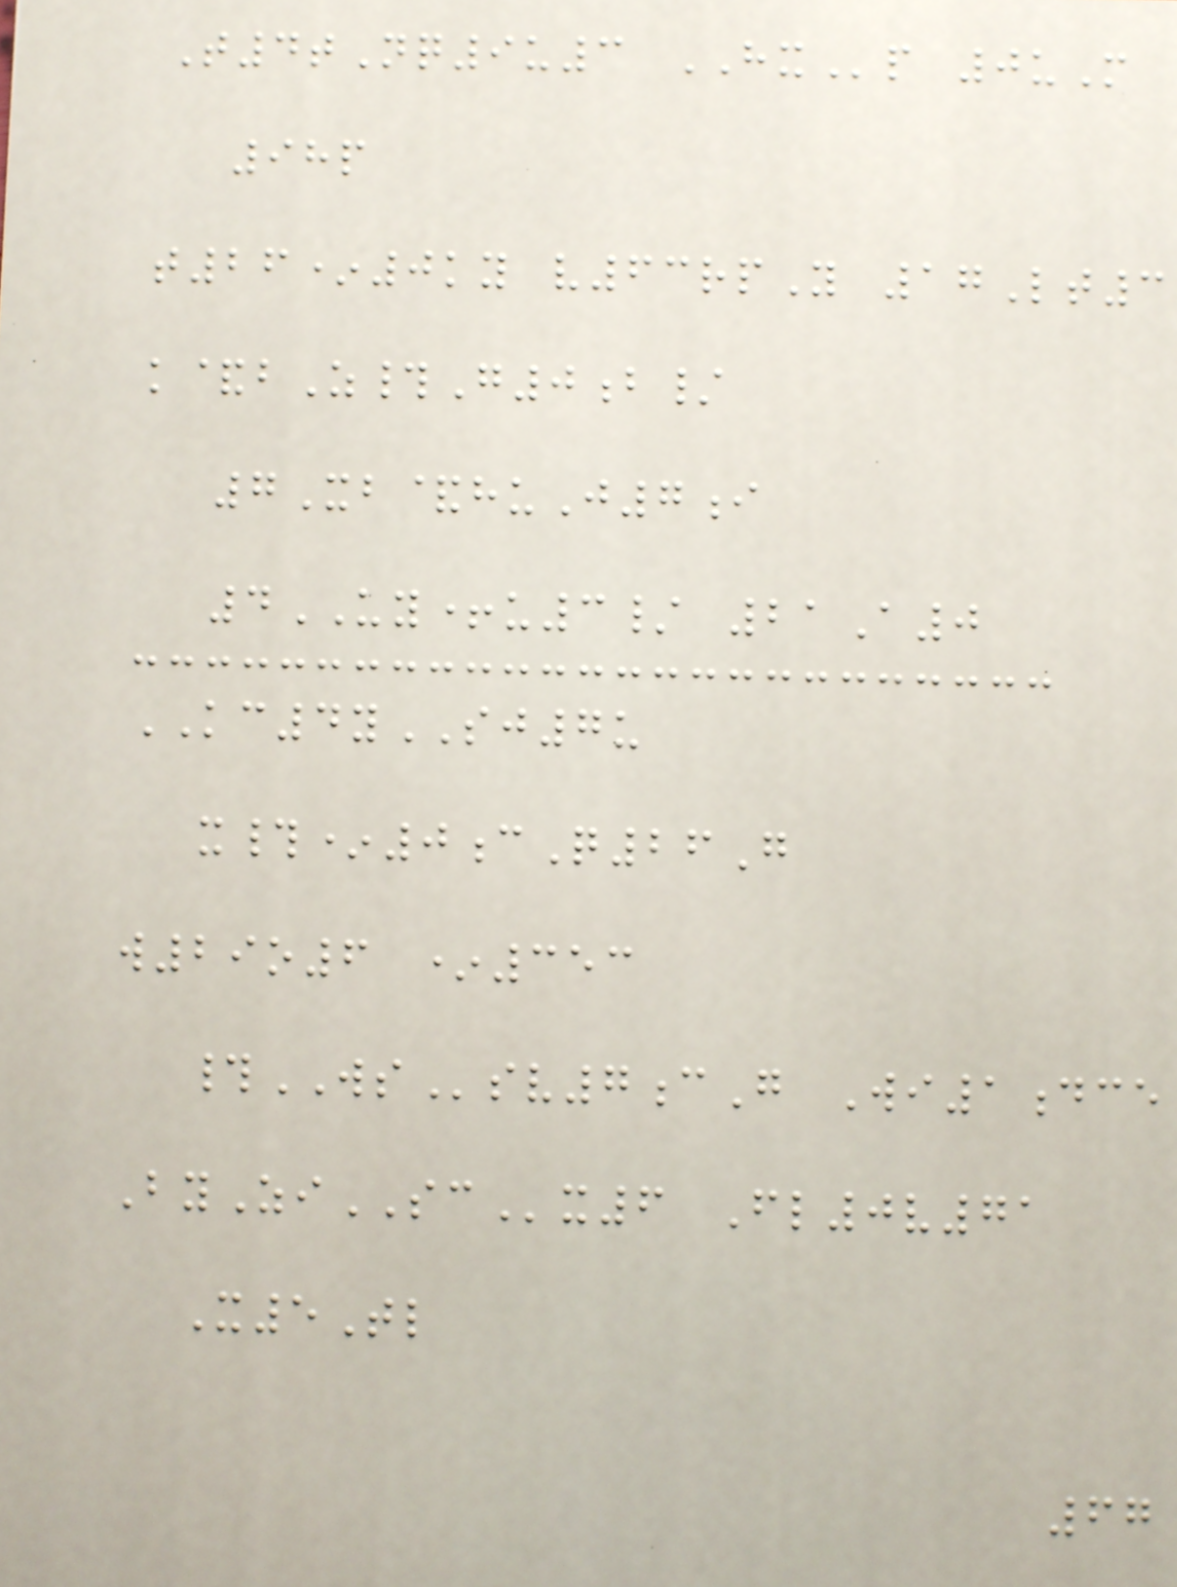T4tNq9u3 HXp 0uM
98p
t26*0ky v63rpY 17Lt3
k&bZ#G0b/
7Xb&huJ7i
4UY+u3/ 21A0
KC4ySJ7u
x#*0cQ26G
w29o6 *353
#WSsv7cG Wi1dce
ByZiSCx6 Fl0v71
X5Tl
67
